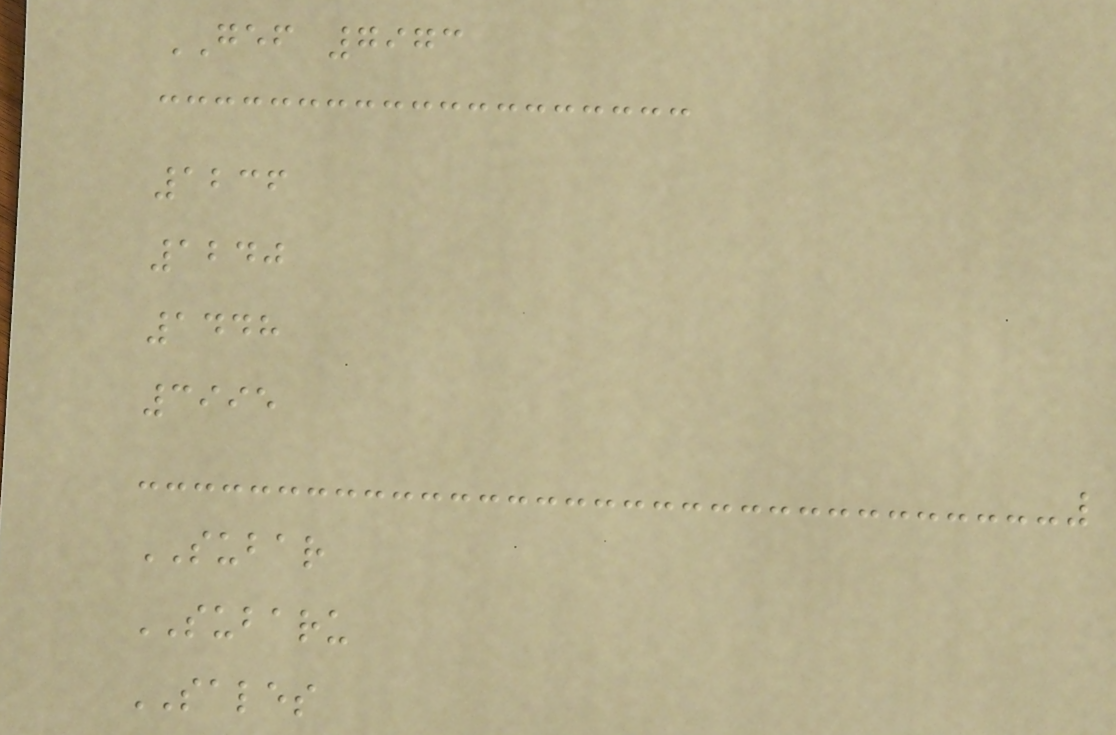GEF 7973
1236
1240
1448
3995
SUBAR
SUBARU
SALES
